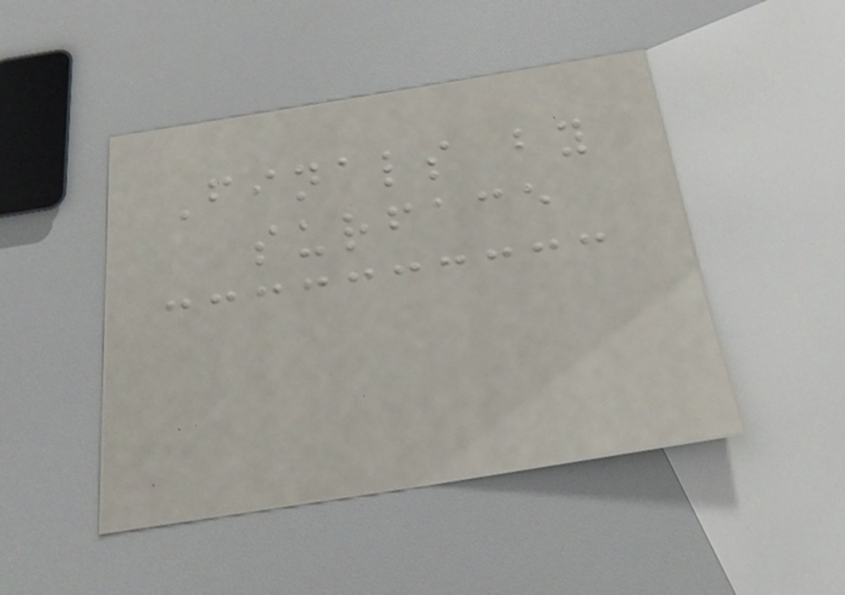Finals by
surface
